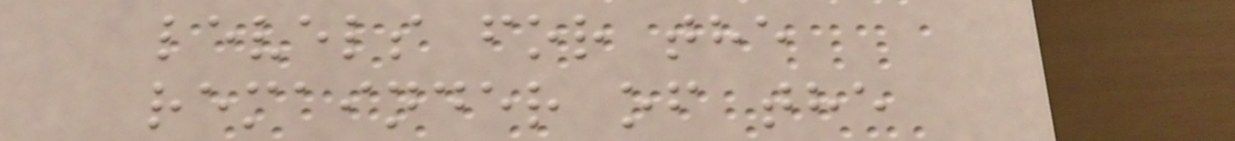levels for the
remainder of the
